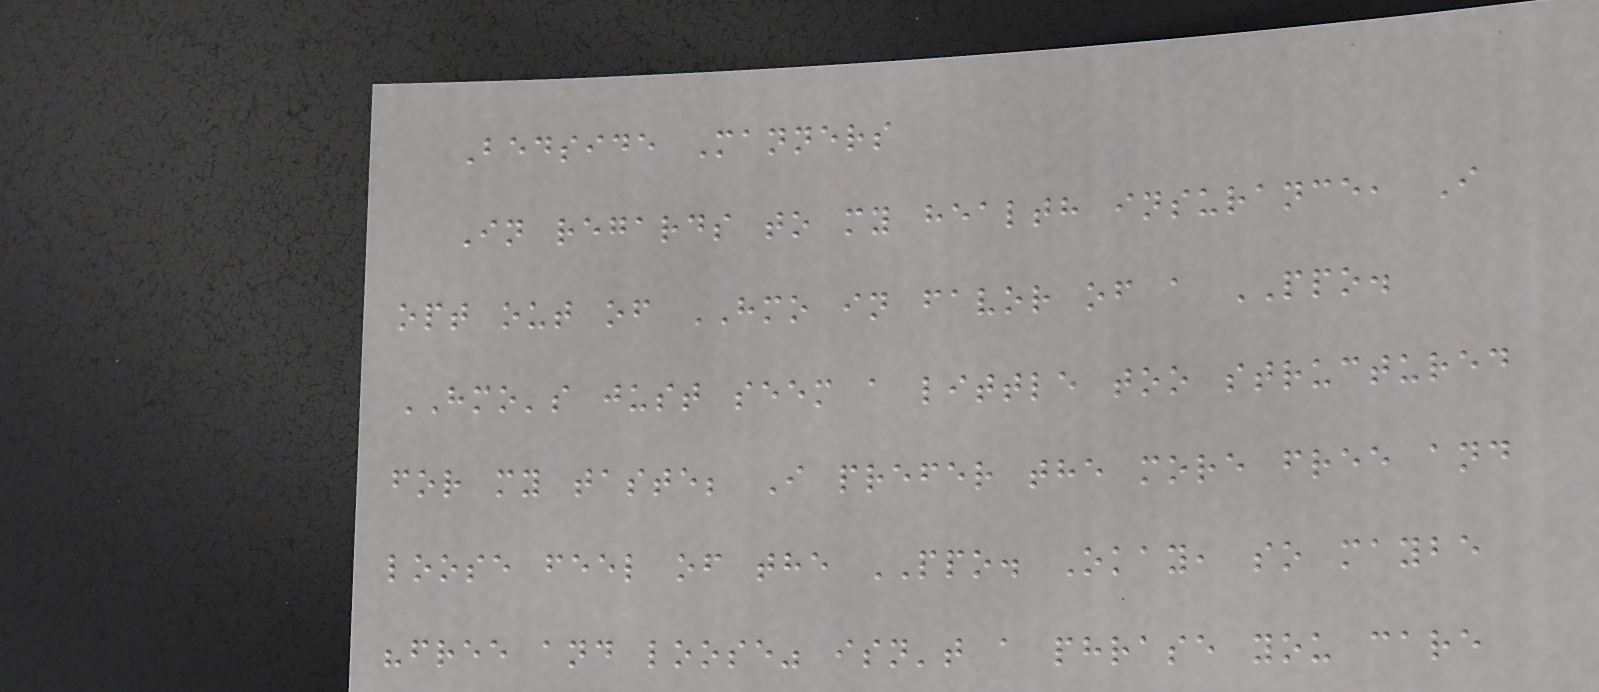Bedside Manners
In regards to my health insurance, I
opt out of HMO in favor of a PPO.
HMO's just seem a little too structured
for my taste; I prefer the more free and
loose feel of the PPO. Okay, so maybe
"free and loose" isn't a phrase you care
